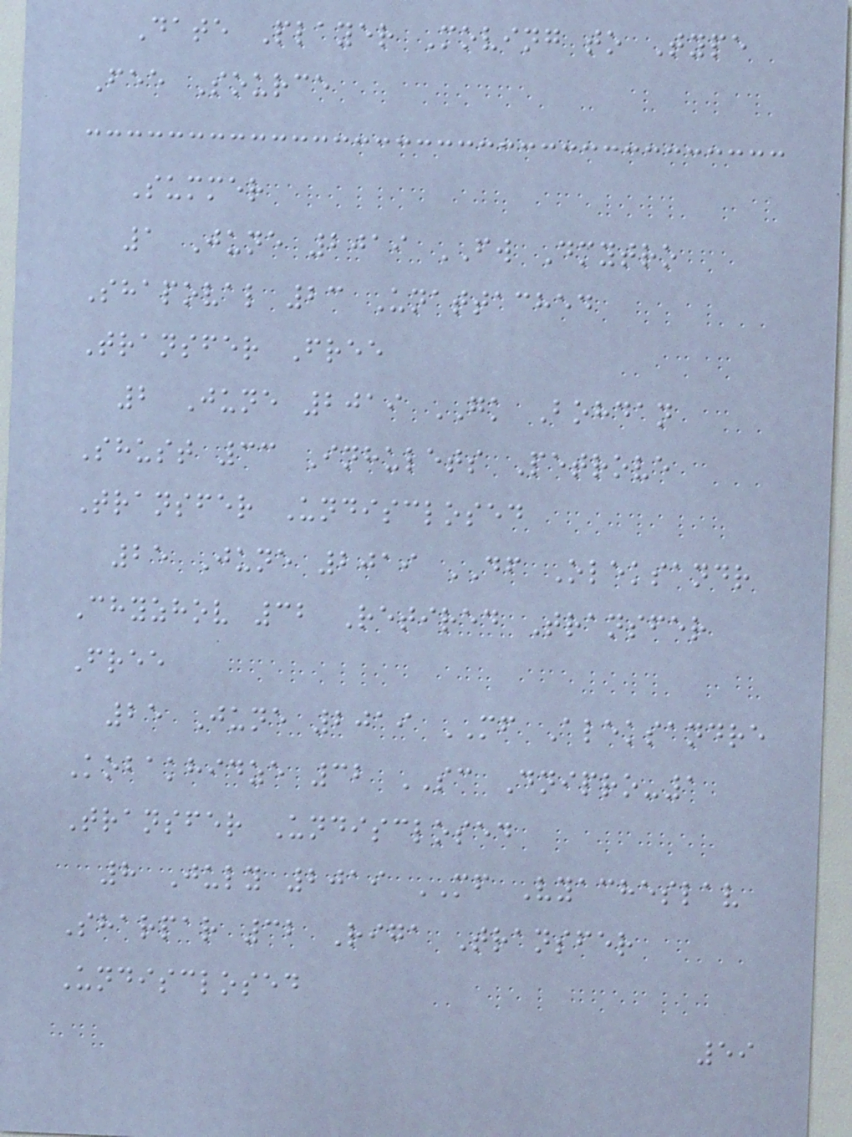Date Player Moving to Type
Fee Source
Summer
1 June 2019 FW Dmytro
Shapoval 23 Unattached
Transfer Free
2 June 2019 GK Bohdan
Shust 33 Inhulets Petrove
Transfer Undisclosed
25 June 2019 DF Oleksandr
Chyzhov 32 Retired Transfer
Free
25 June 2019 MF Aleksandre
Kobakhidze 32 SC Dnipro-1
Transfer Undisclosed
8 July 2019 MF Vyacheslav
Sharpar 32 Riga Transfer
Undisclosed
59
